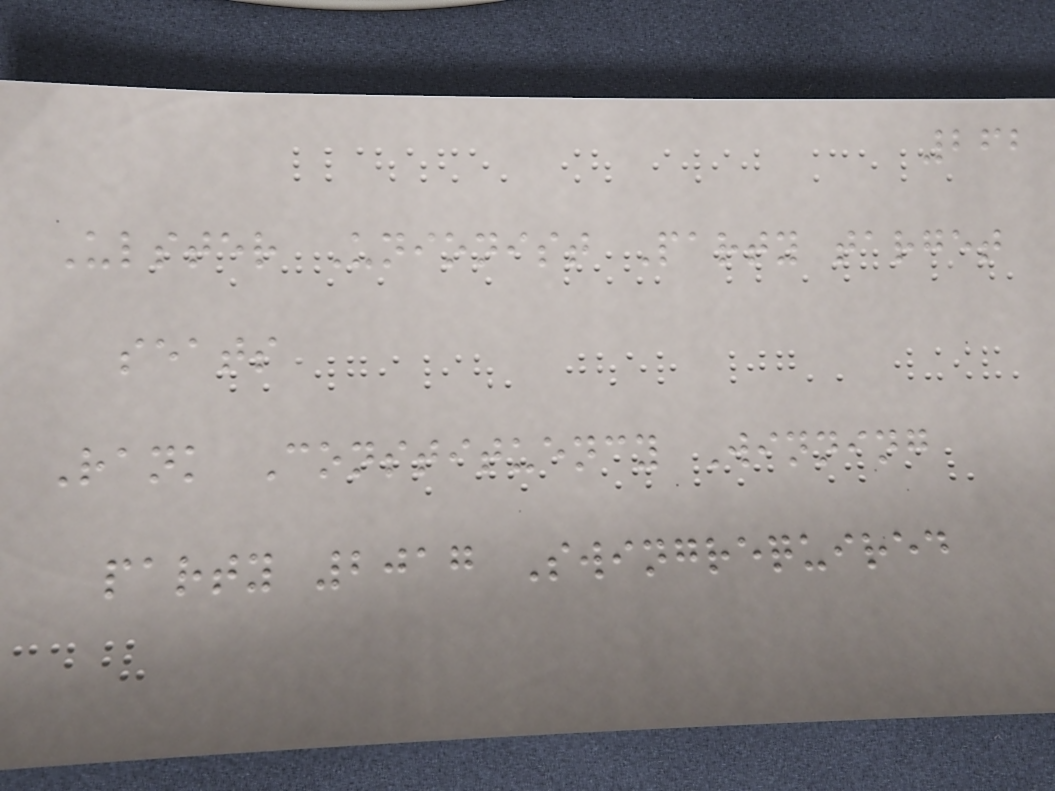262
Ulster Unionist Party target
seats
Rank Constituency Winning
party 2017 Swingrequired
